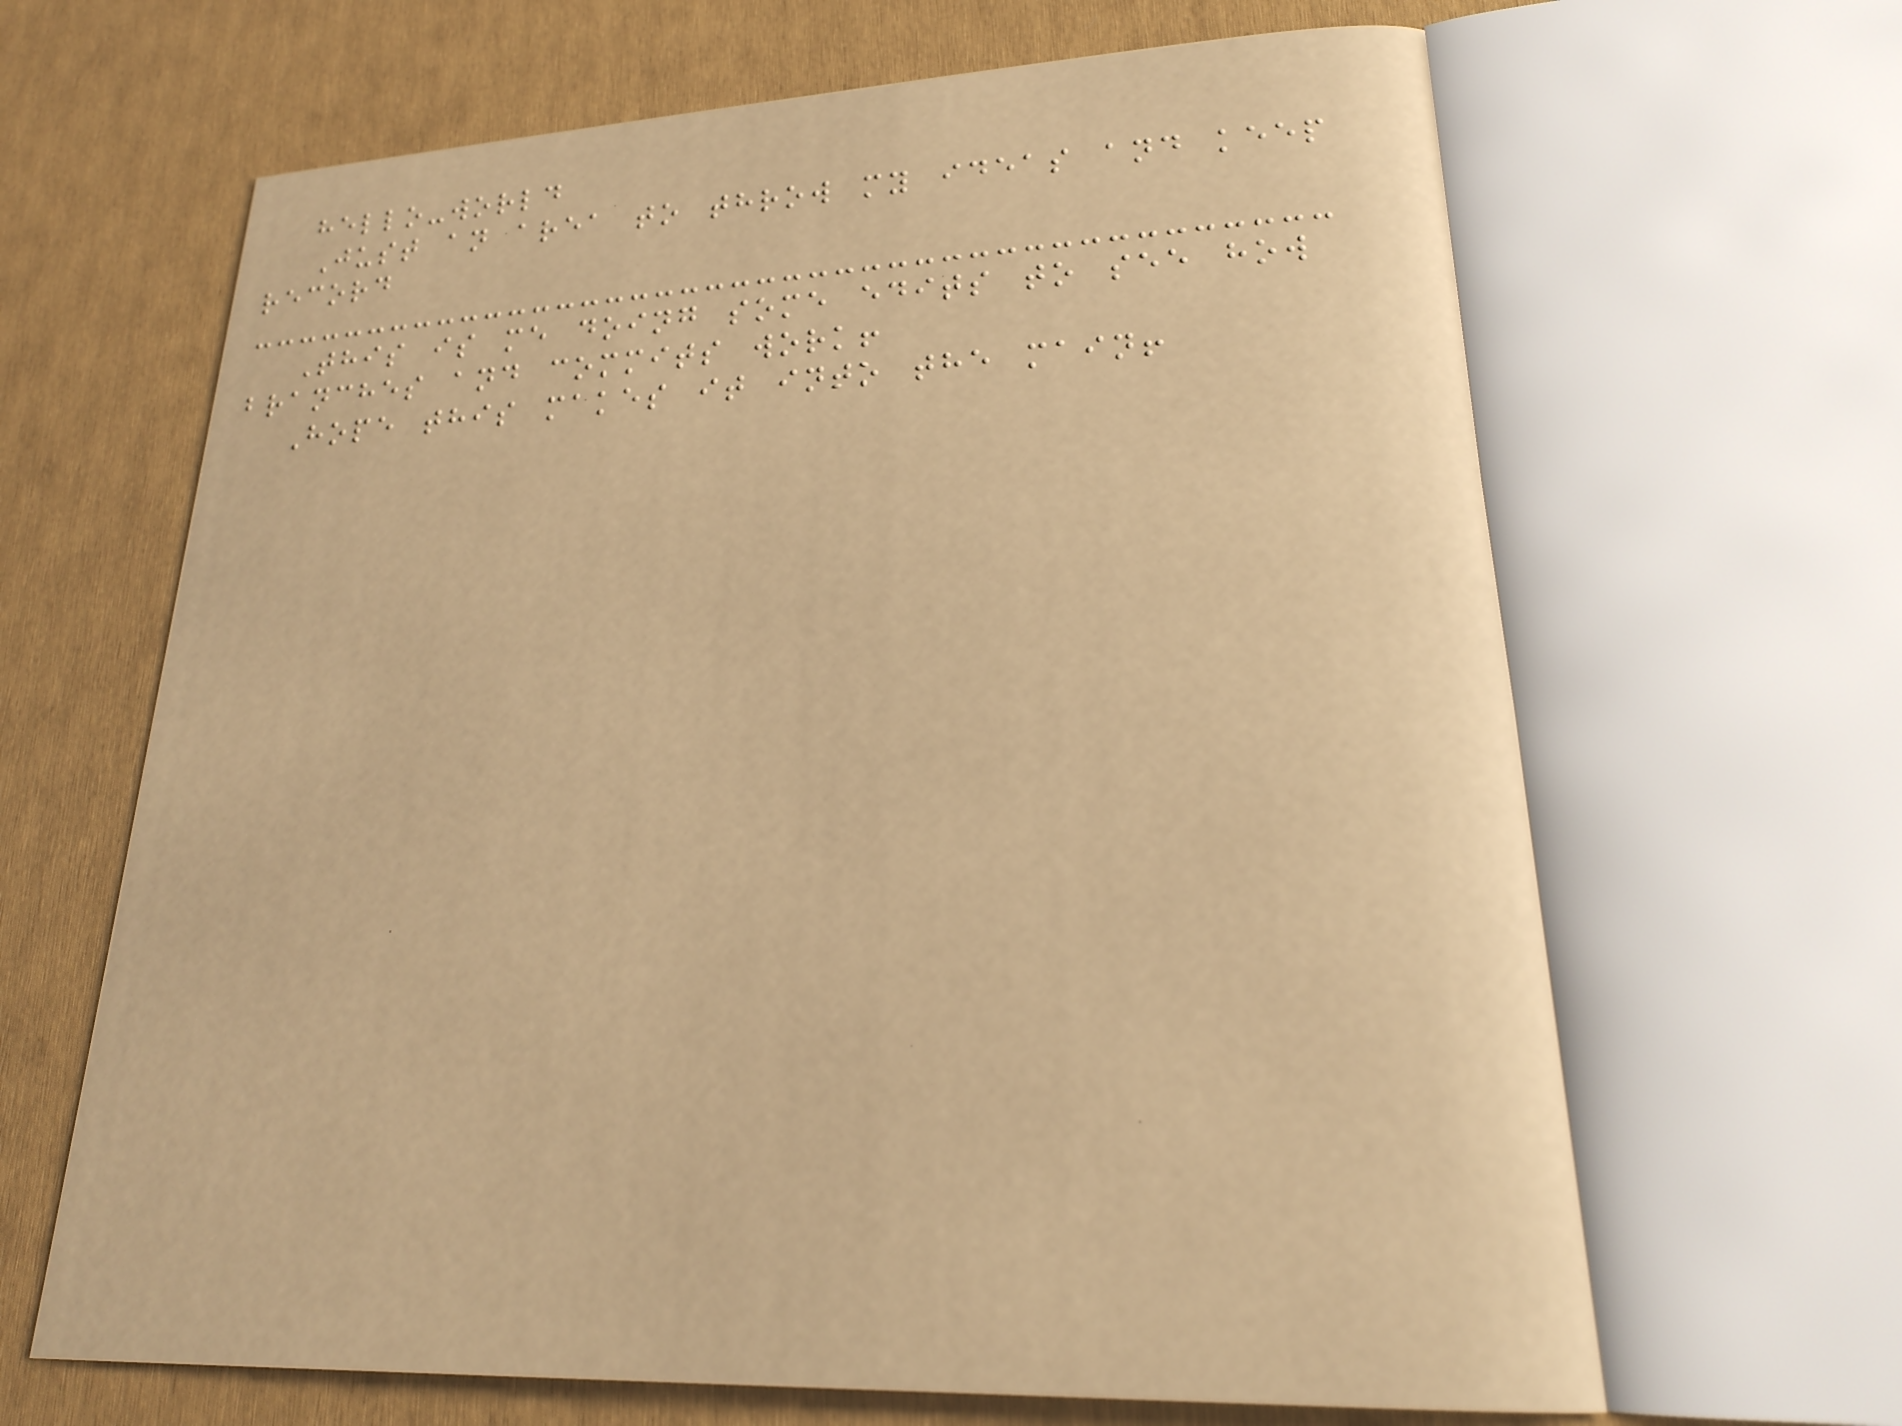hello-world
Just an area to throw my ideas and keep
record
This is me doing some edits to see how
branches and commits work!
Hope this makes it into the main!
